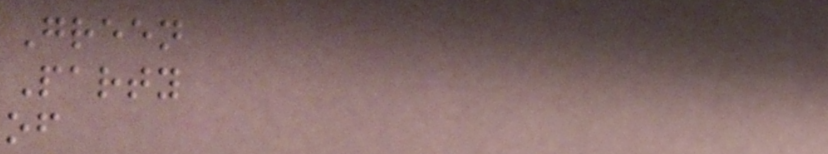Green
Party
of
